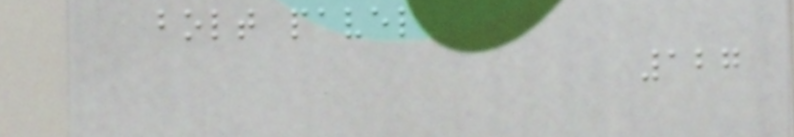bolt pavel
127
